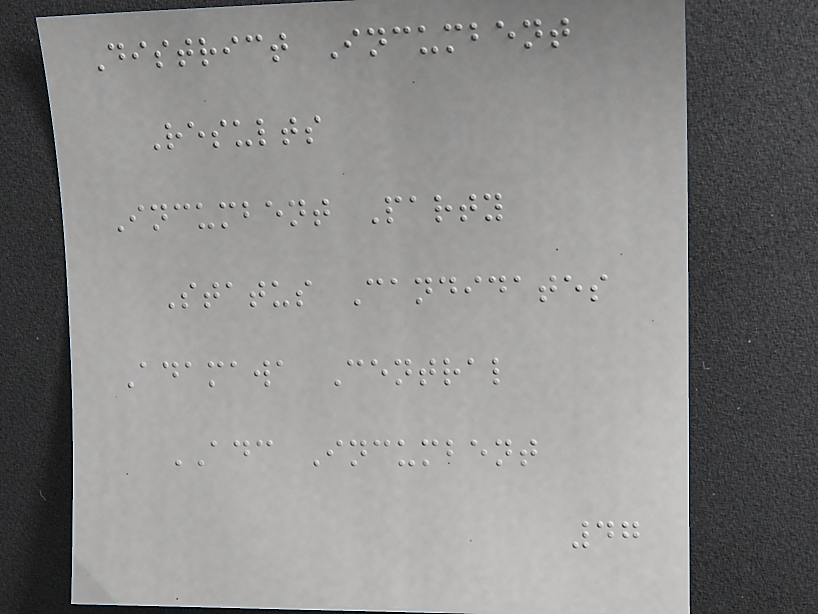District Incumbent
Results
Incumbent Party
Status Candidates
Adamawa Central
ADC Incumbent
47
